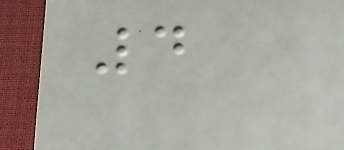4
